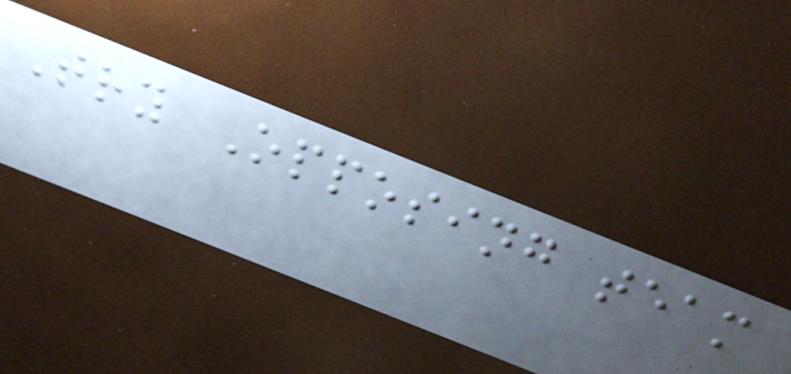Try Opposing team
